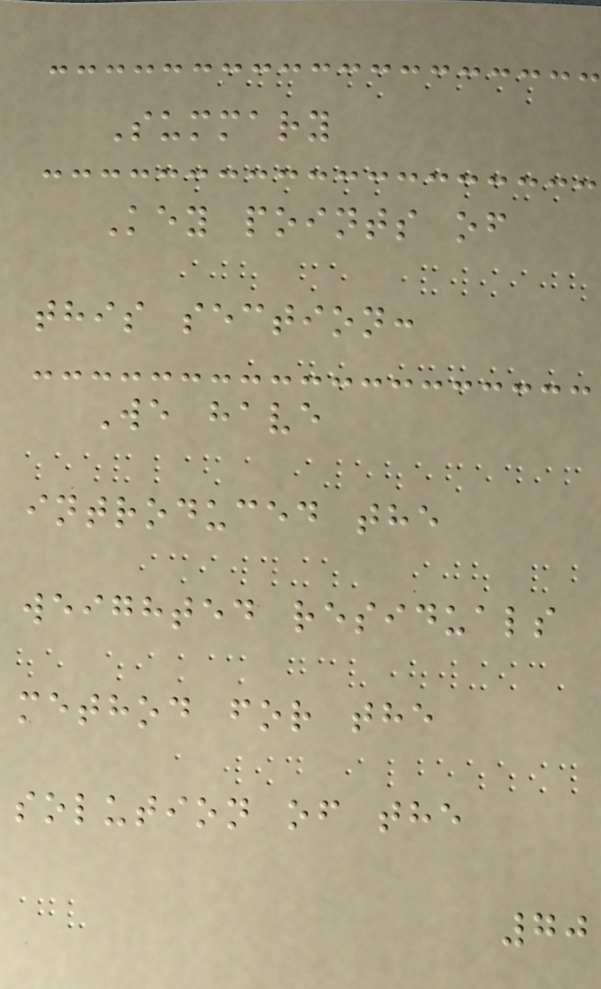Summary
Key points of
this section:
We have
introduced the
weighted residuals
method for the
solution of the
70
